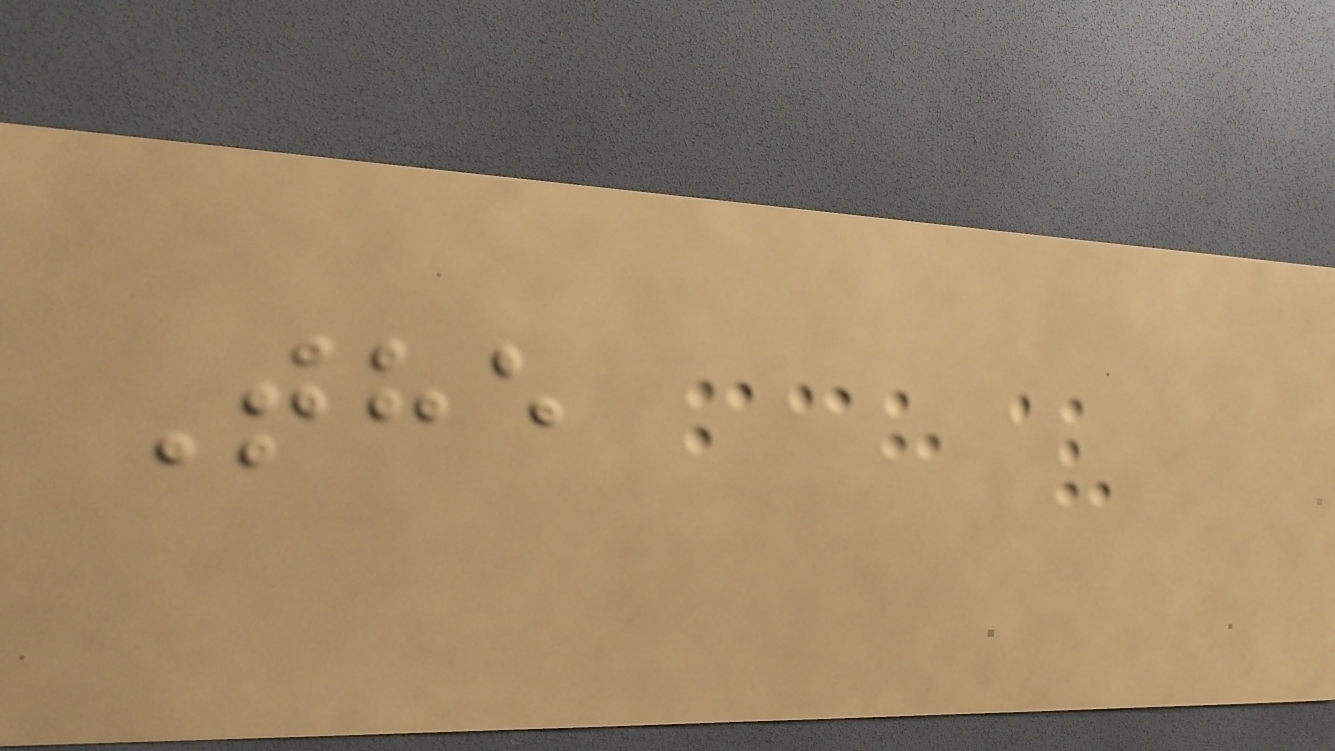The
